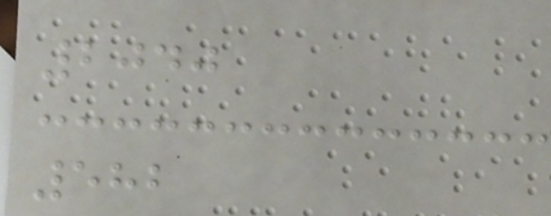2040
582
